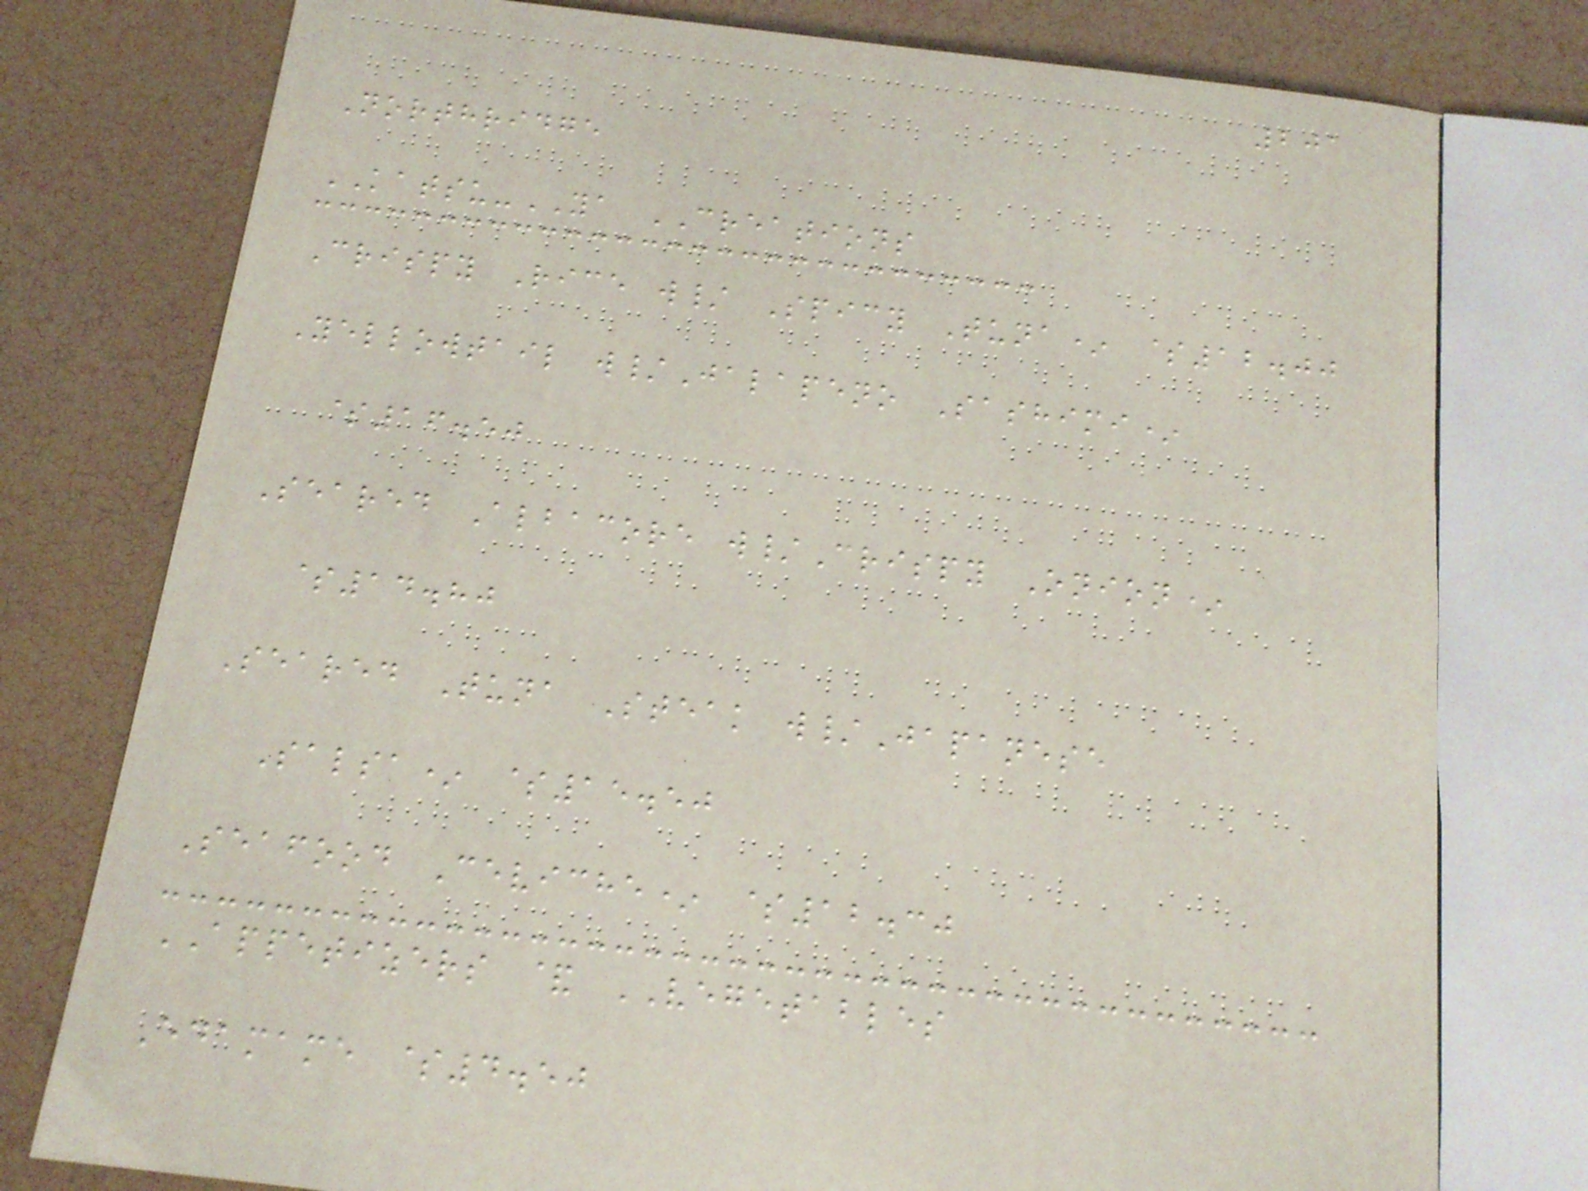201
Northridge
KATSU-YA CREATIONS
Crispy Rice w/ Spicy Tuna* $12.00
Yellowtail w/Jalapeno Sashimi*
$16.50
Seared Albacore w/Crispy Onion*
$14.80
Seared Tuna Steak w/Japanese
Salsa* $15.50
Seafood Ceviche* $12.30
APPETIZERS & VEGETABLES
Edamame $4.50
